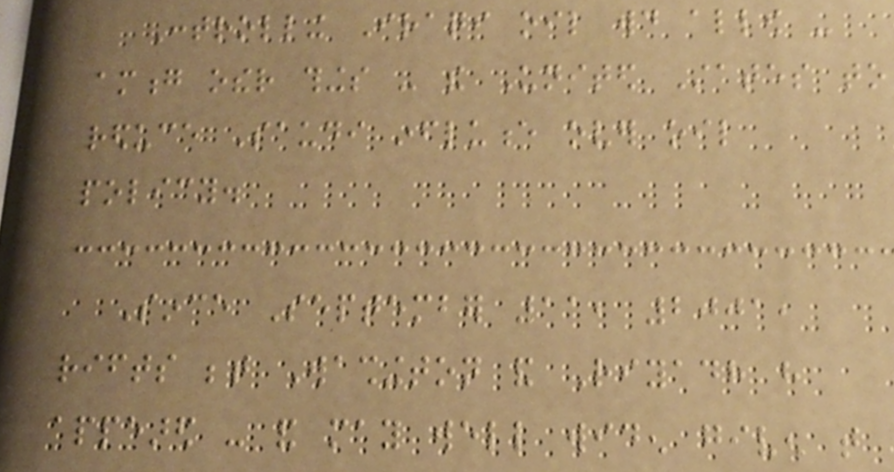Controlling Iraqi oil would allow -
among other things - the United States to
reduce Saudi influence over oil
policy.
Since September 11, 2001,
rifts between Washington and Riyadh have
appeared - and may well widen given that
